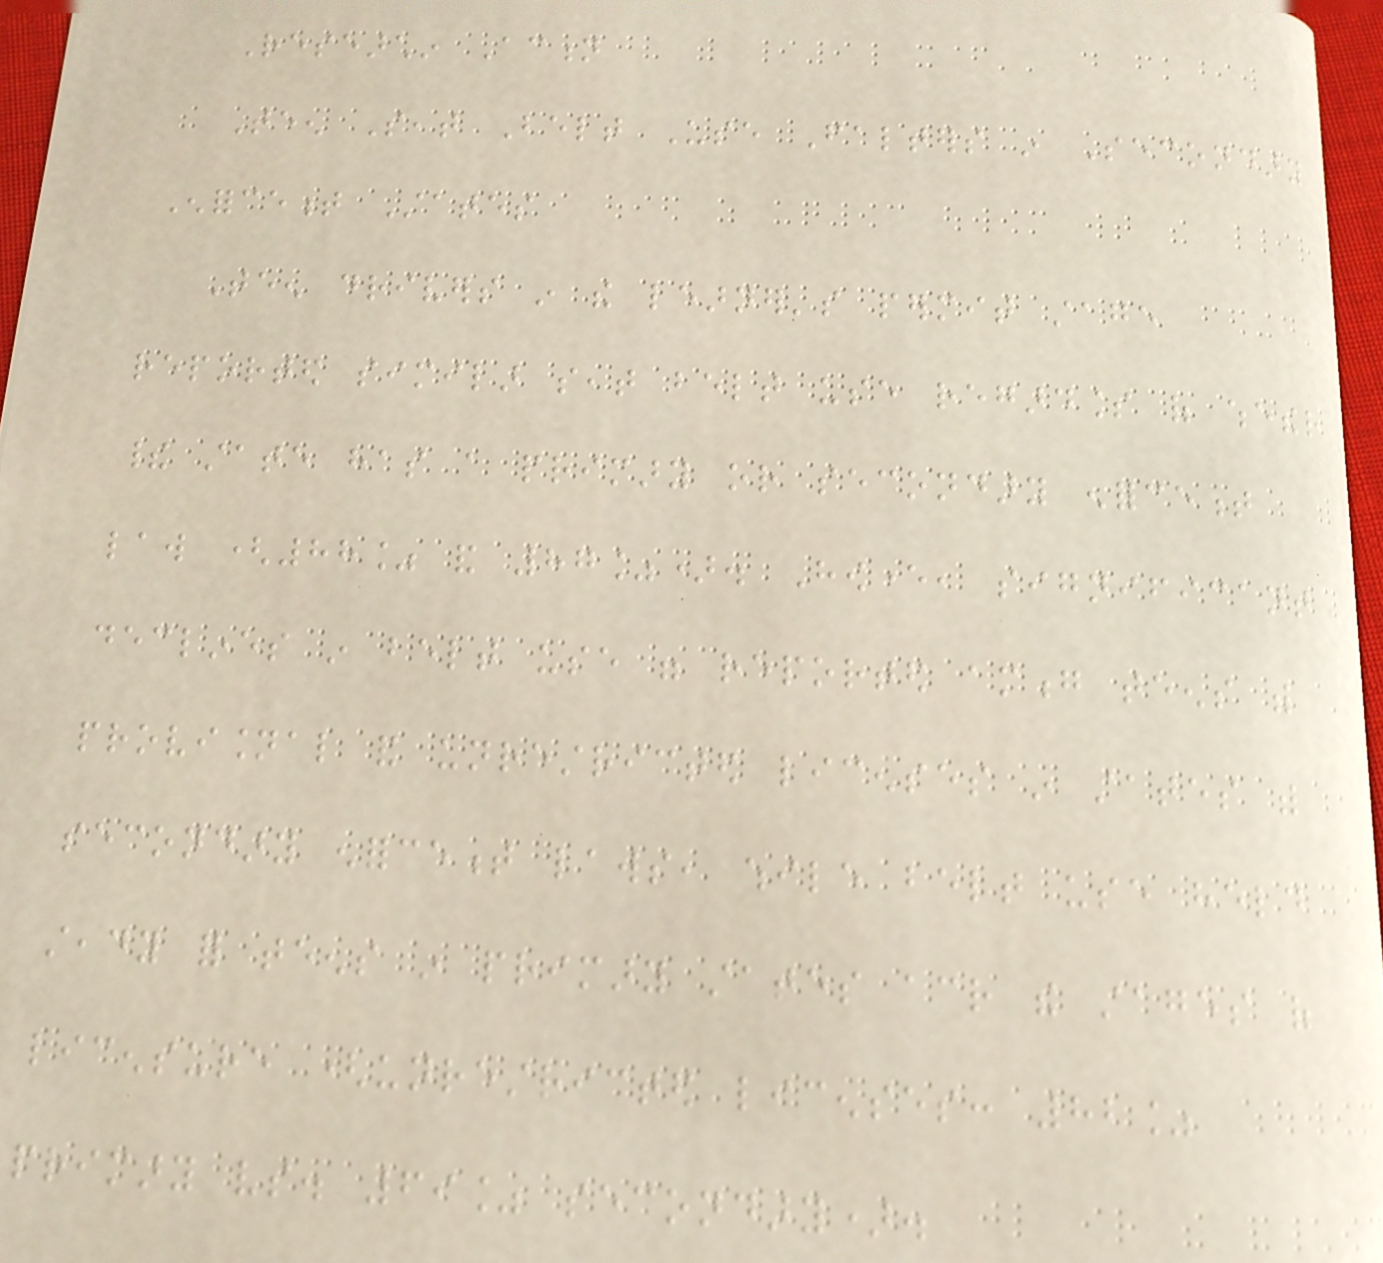Researchin Action
Teen Seat Belt Use Falters in Secondary
Enforcement States
Teen drivers in the learner's permit stage
reported similar seat belt use regardless of whether
their state has a primary or secondary enforcement
law (88% and 87%). However, significant
declines in belt use were reported among teens with
provisional and unrestricted licenses in states with
secondary enforcement laws, while belt use held
steady for teens in primary states across the stages of
licensure (unrestricted licenses: 82%
primary vs. 69% secondary).
